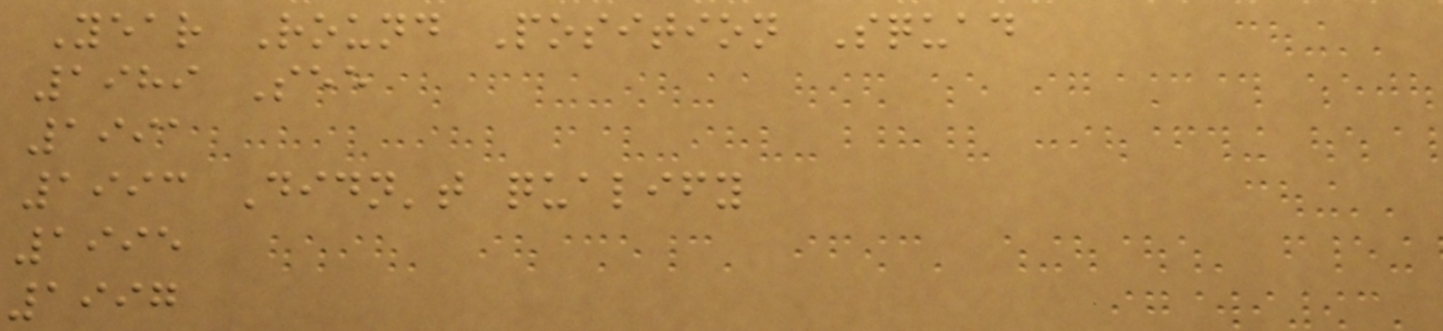Year Round Position Squad
1989 See
1991
1993 Didn't qualify
1995
1997
